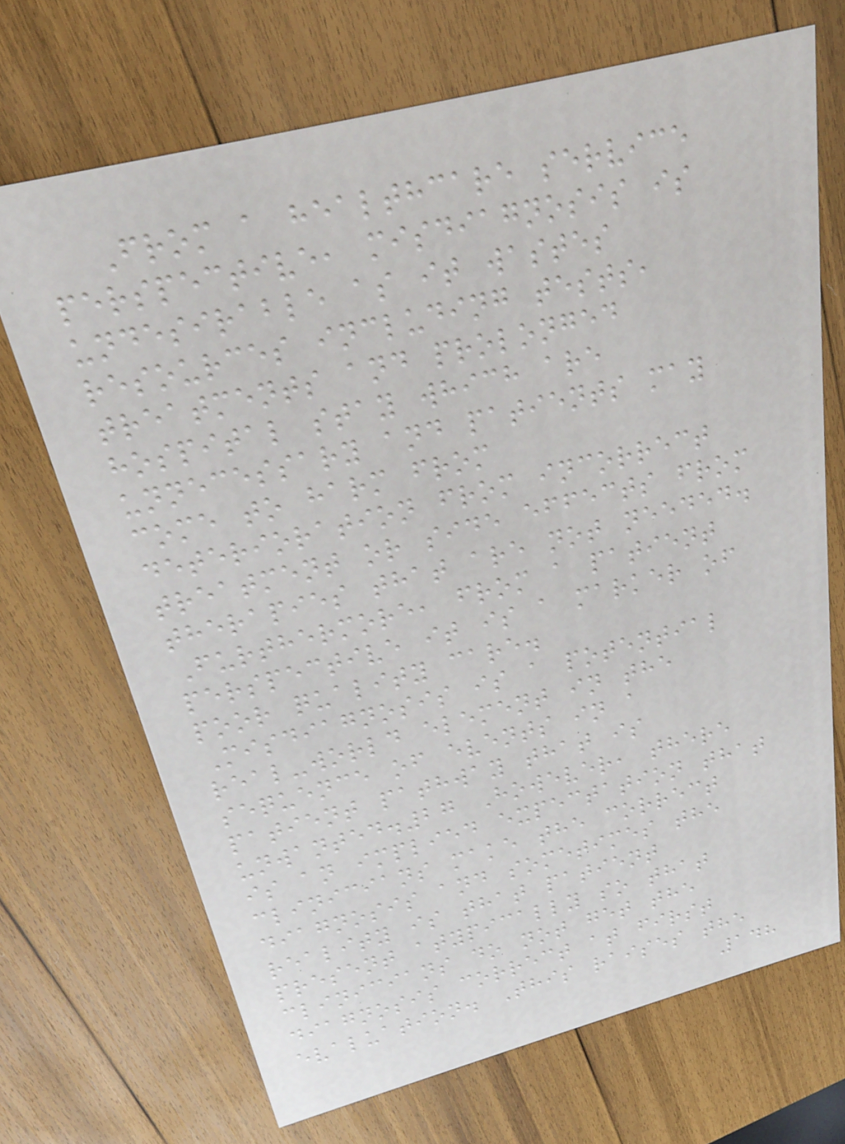From a healthcare service
perspective, misdiagnosis is
undesirable as it wastes
resources including tests,
treatments and prolonged
hospital stay which are
unnecessary and patients may
come to harm from
deterioration from incorrect
treatment or side effects from
therapies that are not needed.
Furthermore, from a patient
perspective it is a marker of
poor quality care.
Misdiagnosis is a potential
real-world element in the
sequence of events in a
patient pathway that is
unwanted.27 However, there
is an implied expectation that
clinicians make the correct
diagnosis and sometimes the
reality is that patient
present atypically so that
clinicians do not get the
diagnosis correct at first
evaluation. This raises the
148
